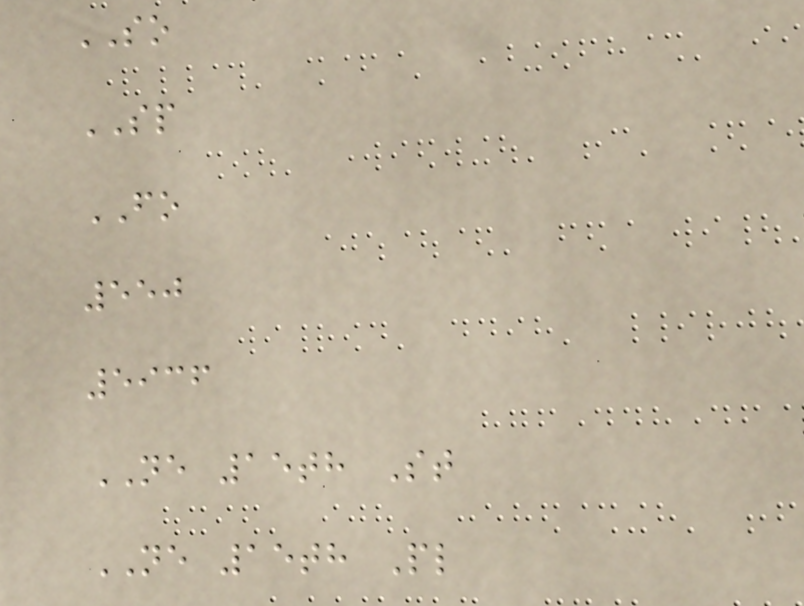SO
SP
FO
550
5936
NE 15th St
NE 15th Pl
